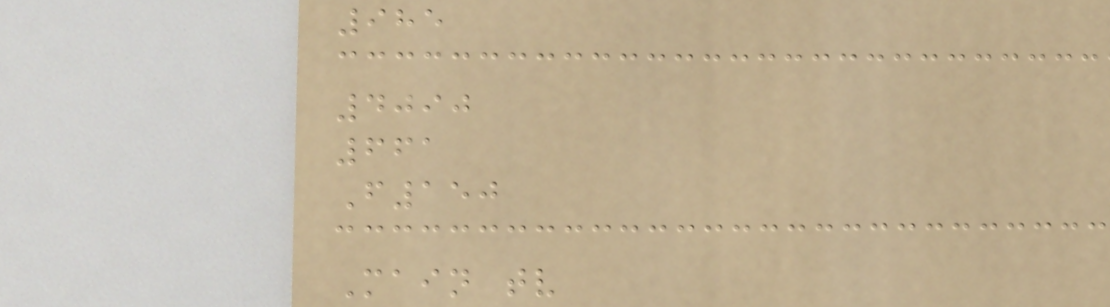985
4090
661
F150
Main tv
